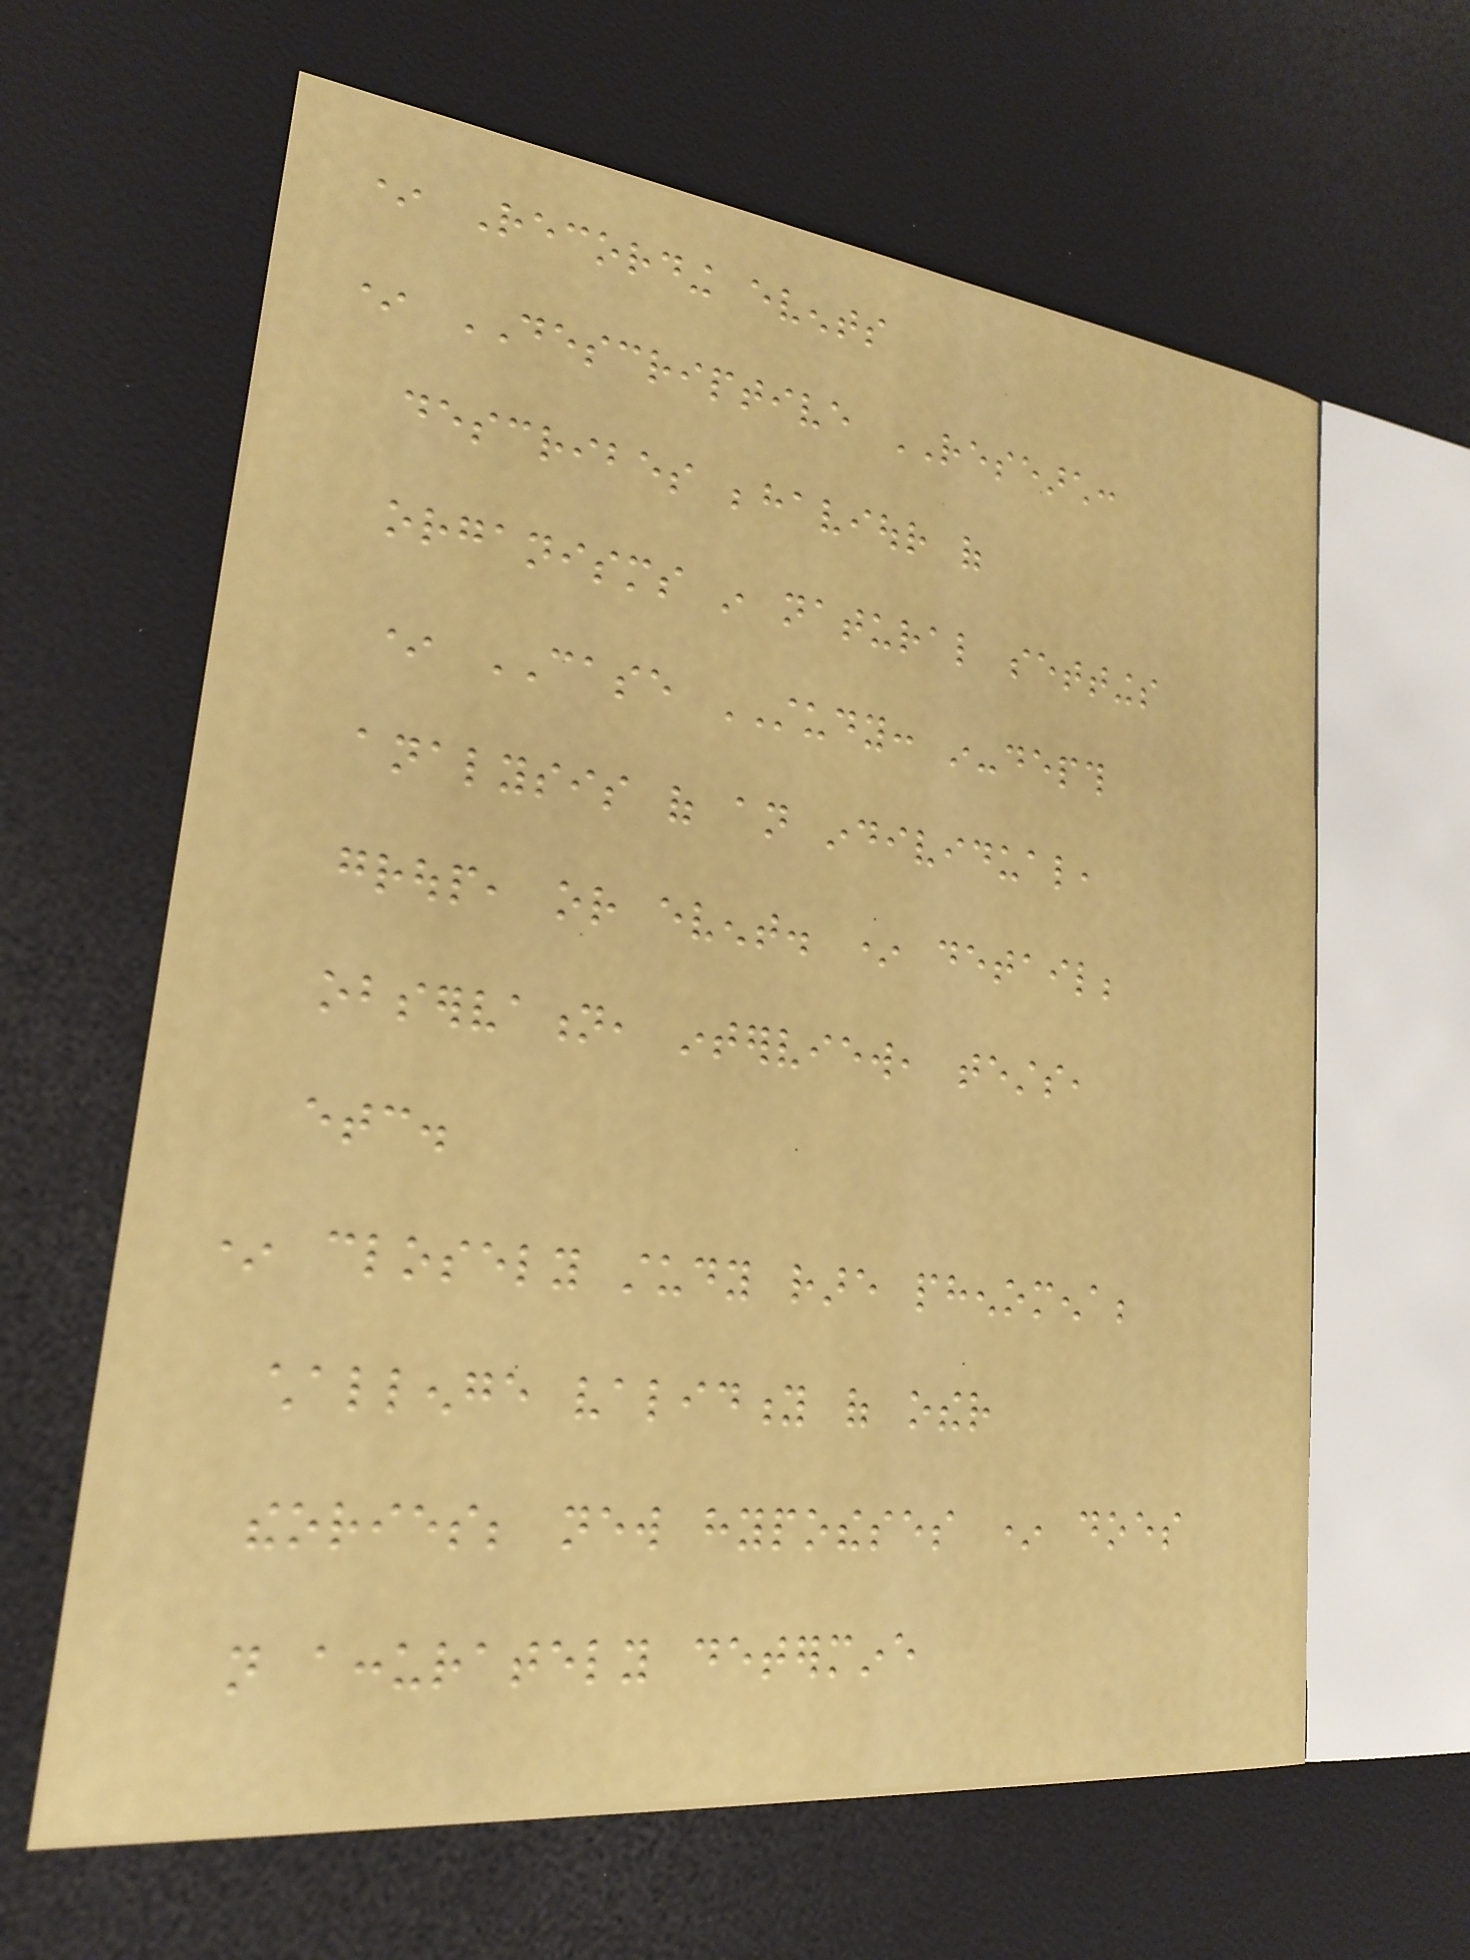* Recording events
* DESCRIPTIVE RESEARCH:
describes behaviour of
organisms in natural settings
* CASE STUDY: in-depth
analysis of an individual,
group, or event. * detail;
observation, interview, tests,
etc.
* closely study rare phenomena;
challenge validity of other
theories; new hypotheses * does
not accurately determine
